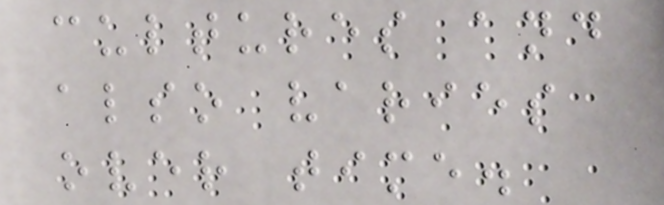cultures and
also varies
over time.
